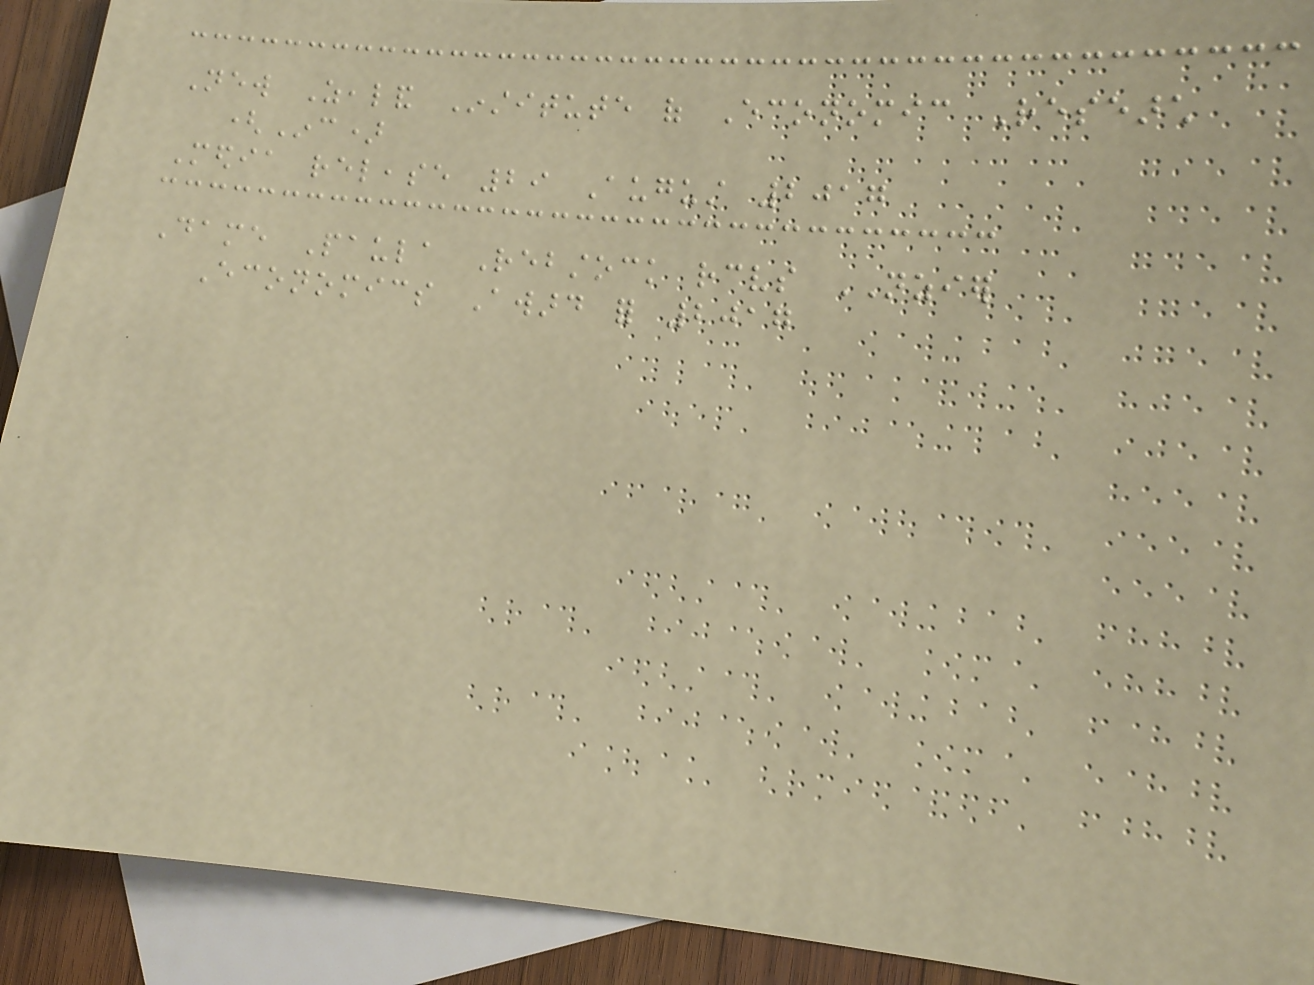New Zealand Institute of Economic Research
(Inc)
Media release 29 August 2017
Dame Paula Rebstock receives NZIER
Economics Award for 2017
